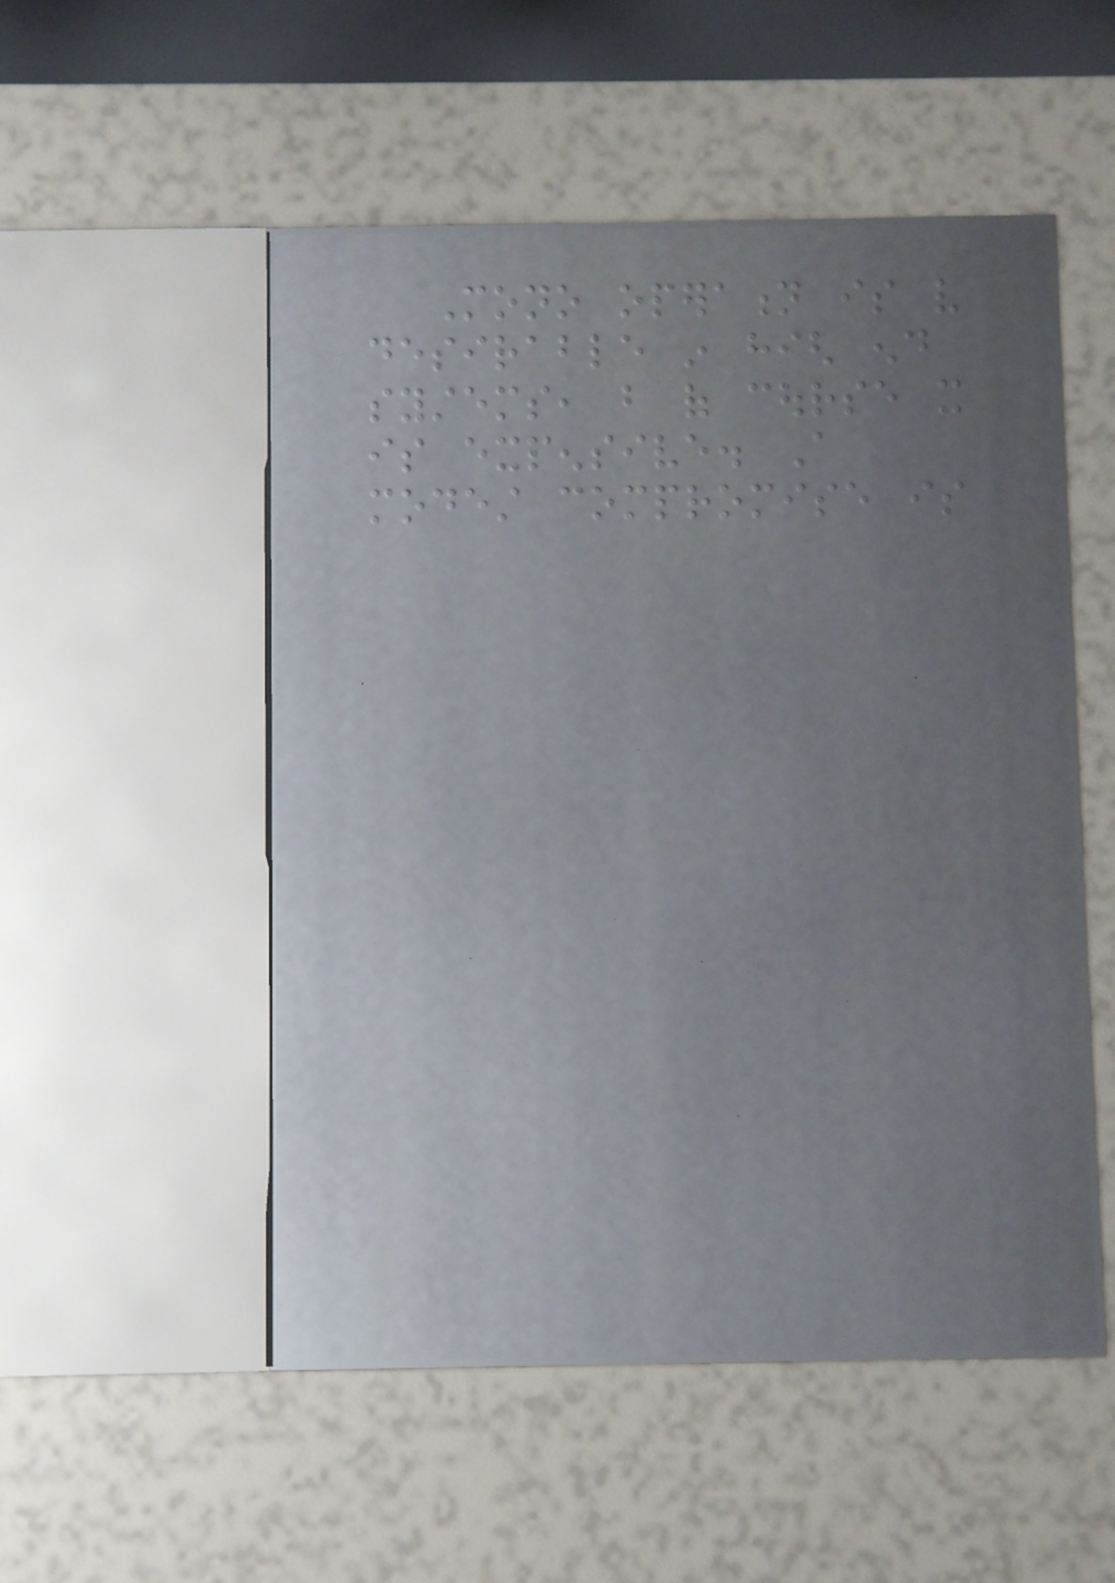Mono operation is very
desirable in high end
systems, but of course it
is expensive. A
modest compromise is
